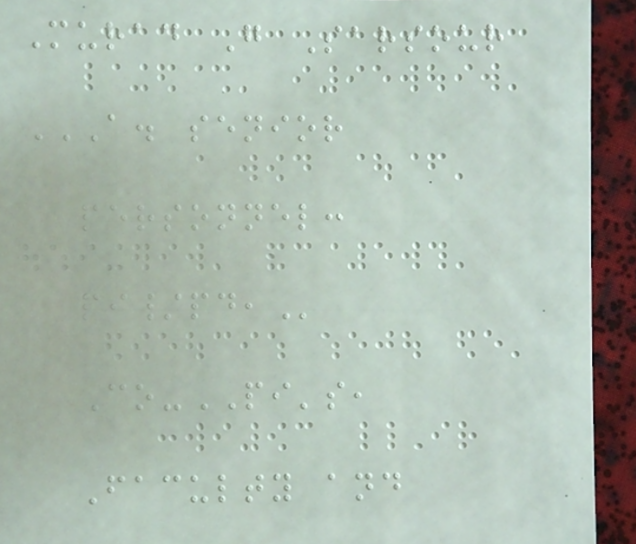Murad G Sarsour
A. SENIOR
PERSONNEL:
PI/PD,
Co-PI's,
Faculty and
